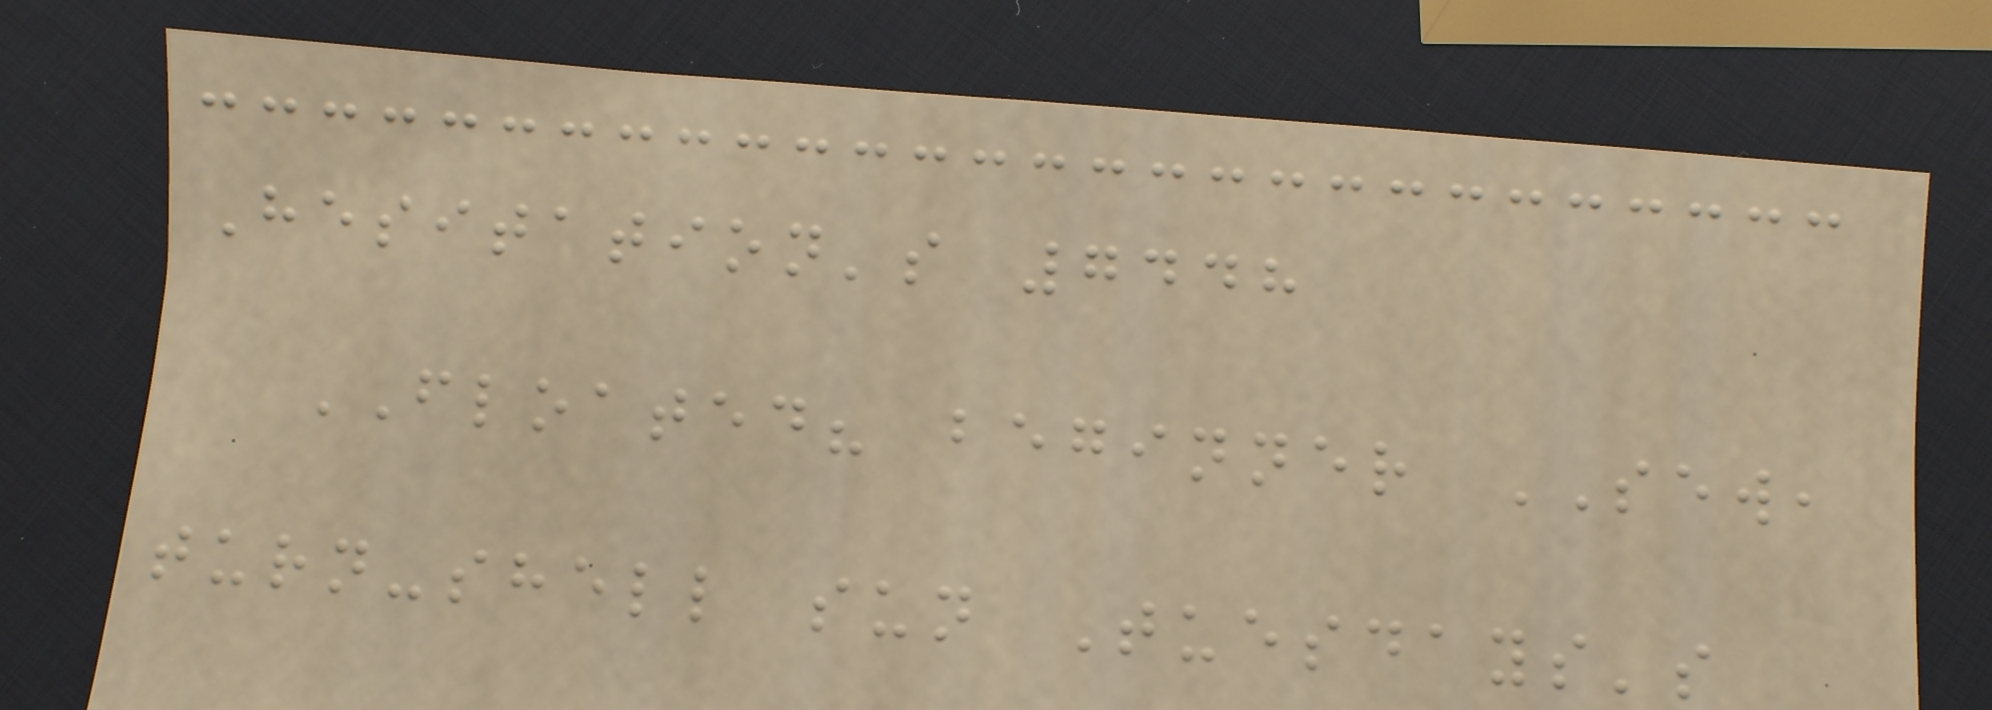Hesitation's 7448
FLOATED? beginner SEW,
turn-shell sun Tuesdays's
